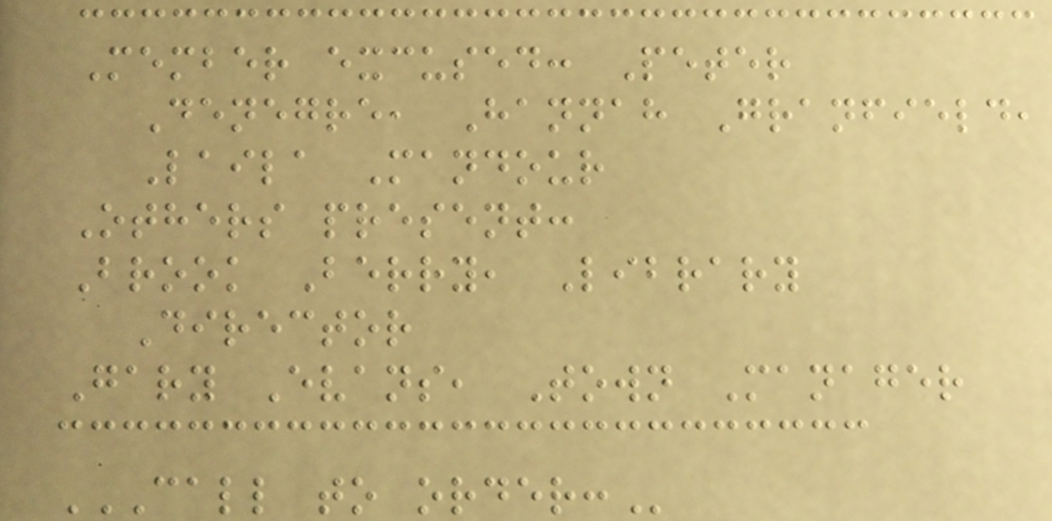Member excused: Peter
Denegre, Hannah Granfield,
Laila Mandour
Others present:
Brook Berry, Library
Director
Gary Evans, Town Manager
CALL TO ORDER:
